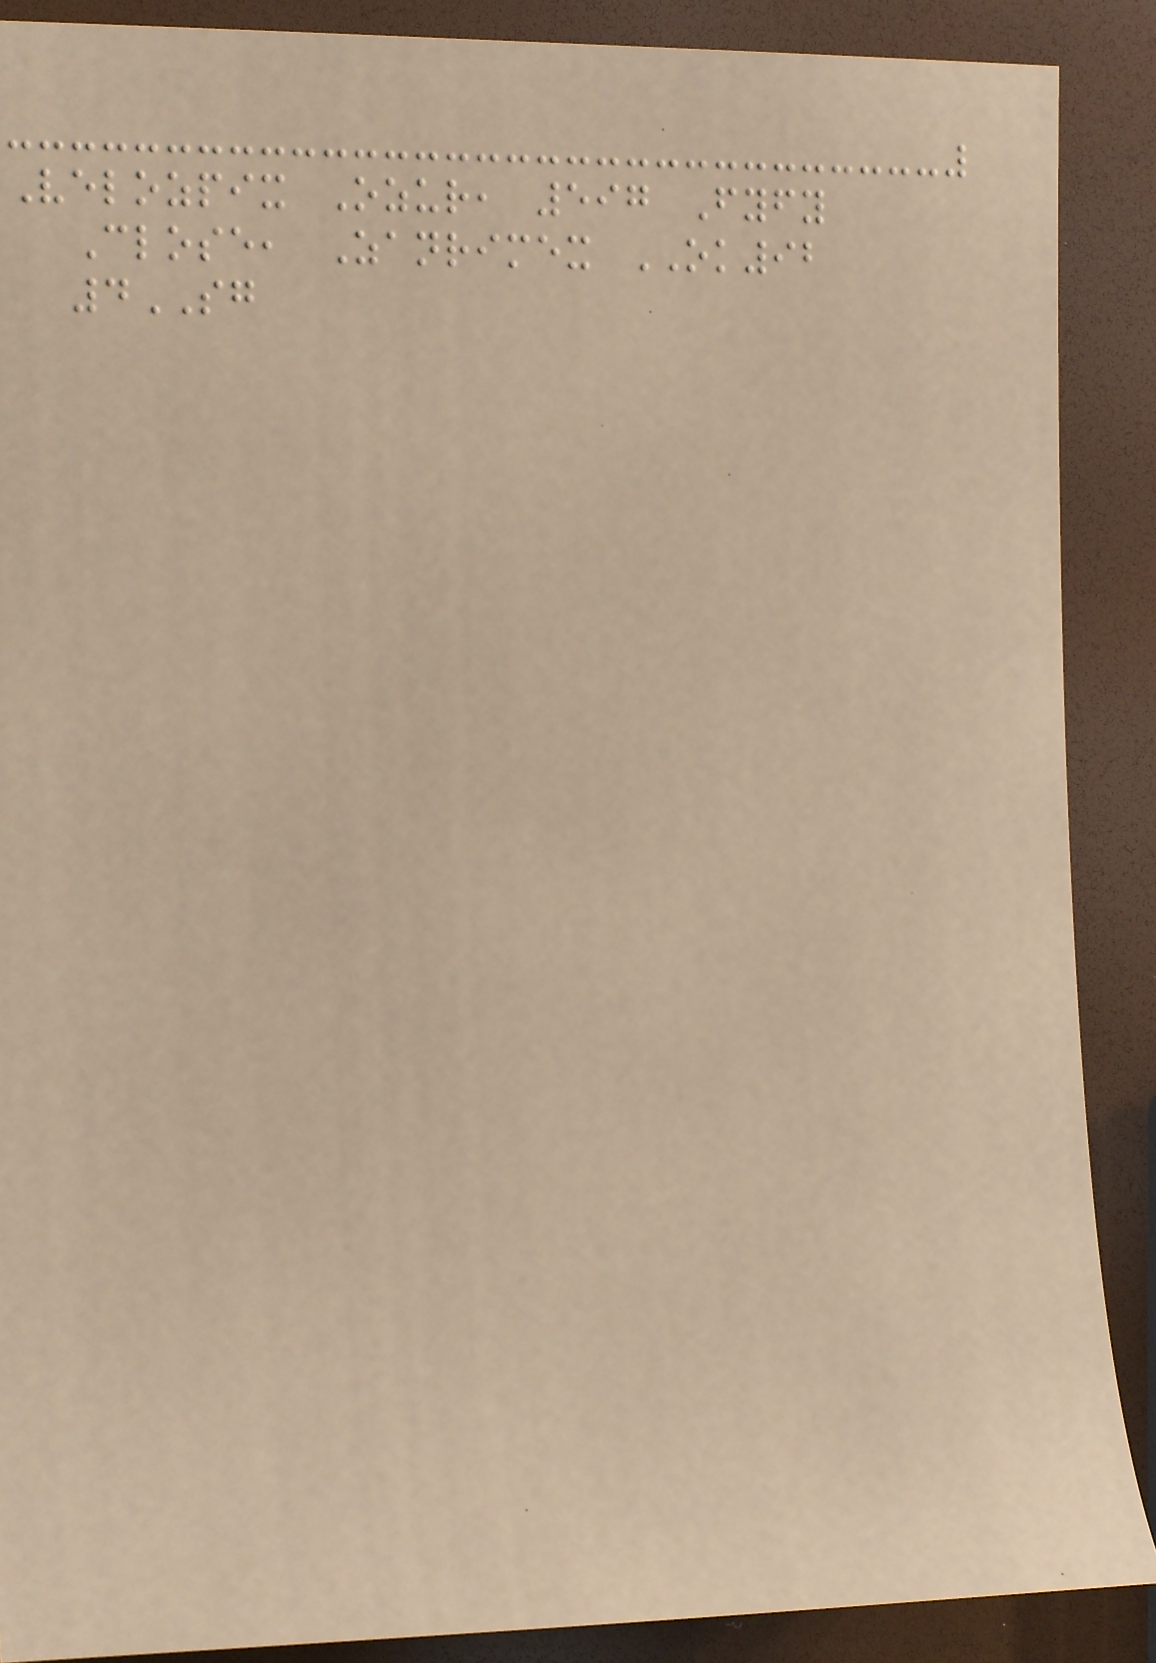Velozpix Ozur, 597 Fyfy
Close, Zanrimex OK92
4SG
